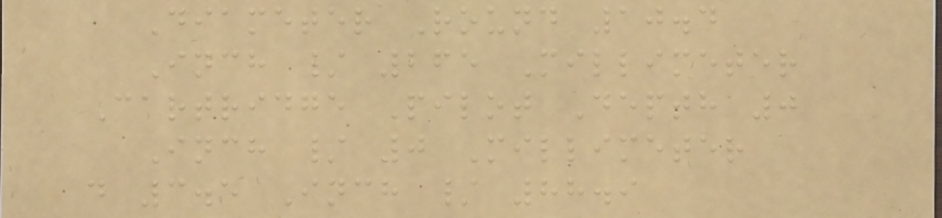Diameter Round 10.4
Inch / 265 Millimeter
Cartridge Pilot Depth 0
Inch / 0 Millimeter
d 3.5 Inch / 88.9
